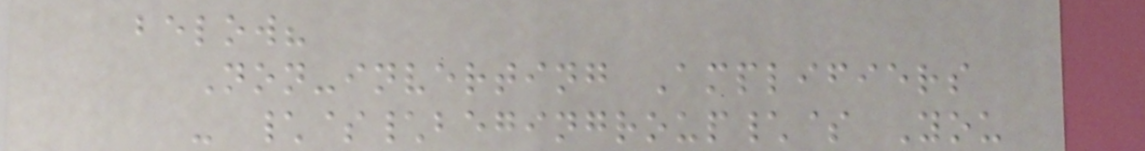below?
Non-inverting Amplifiers
- \$\begingroup\$ You
